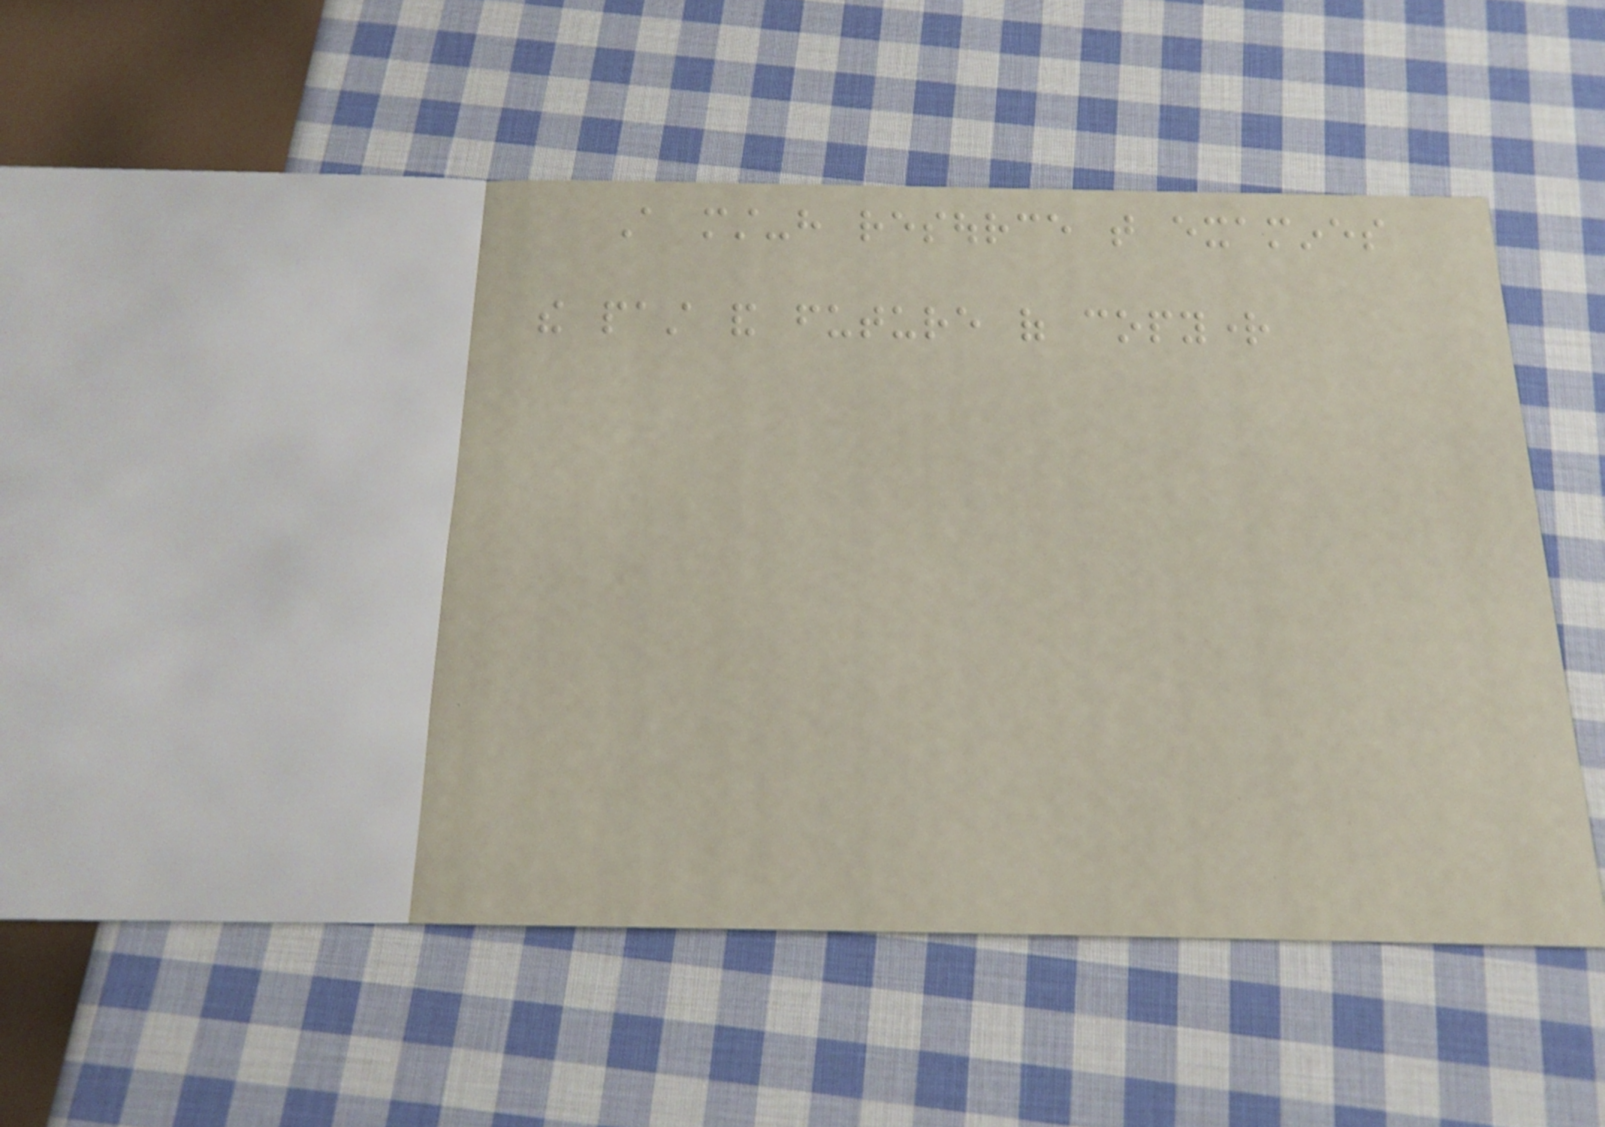A must-have resource that examines
the past and future of copyright
